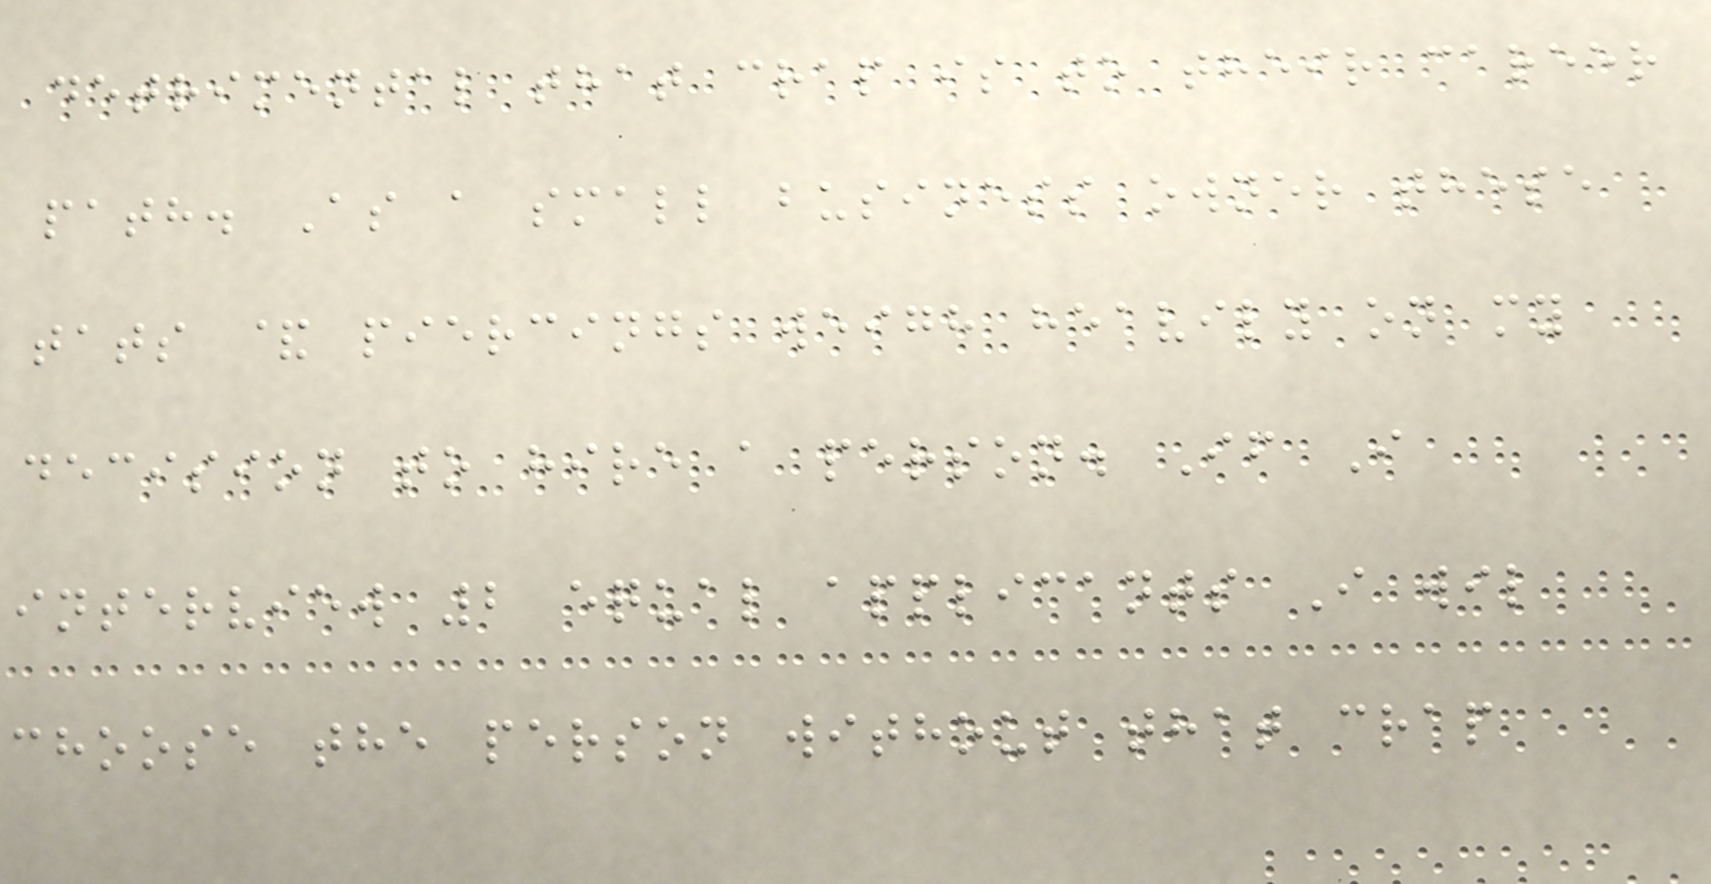detrimental that crap is to their career
path. As a small business owner these
tats & piercings weigh heavily on my
decision to hire a person. If I
interview 2 equal applicants I wil
choose the person without that crap
